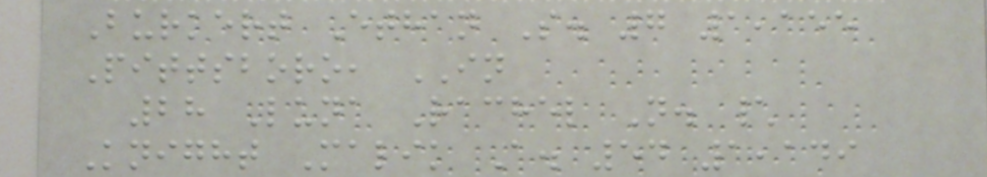Burkert Ethan S. 7 1,155
Pittsboro, IN
28 Luna Rachel N. \
Knight Malik A. 54 1,149
